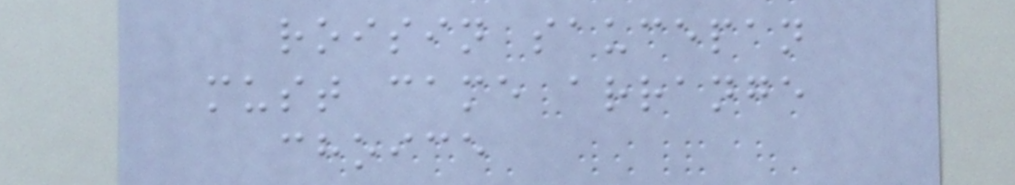roisin saucepan
must came arrange
choice
